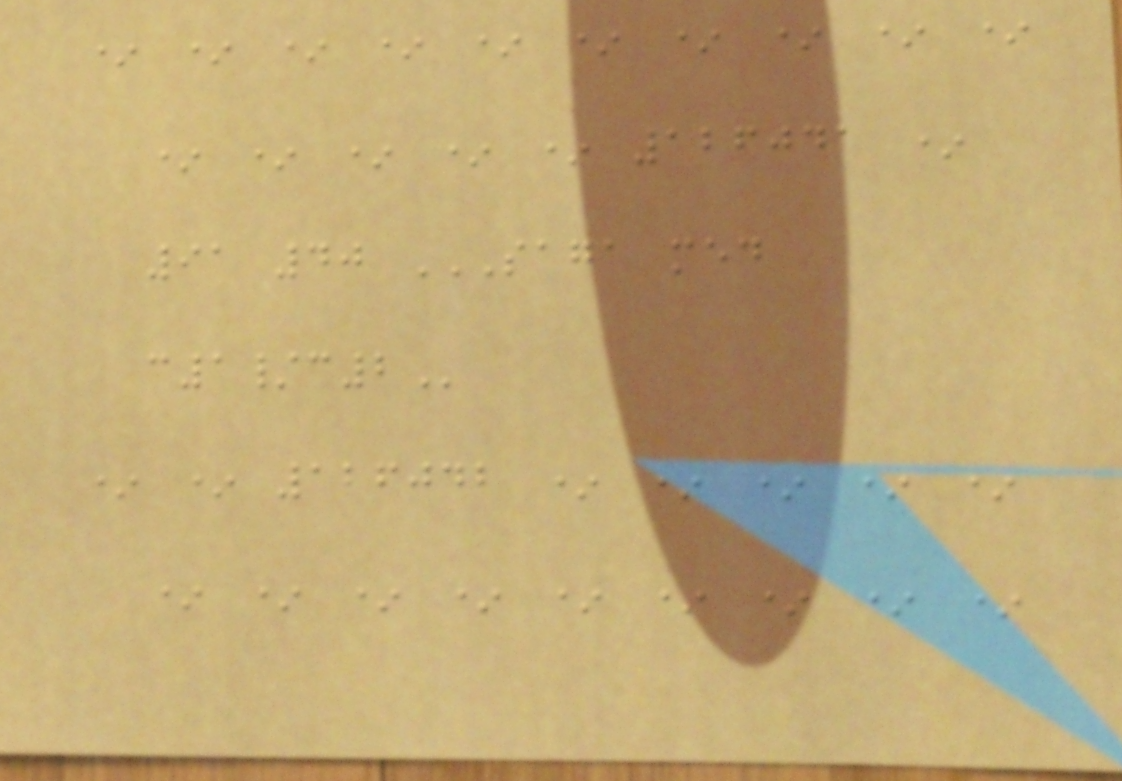* * * * * * * * * *
* * * * * 126041 *
91 40 SAGA MED
C1/C2
* * 126042 * * * * *
* * * * * * * * *
